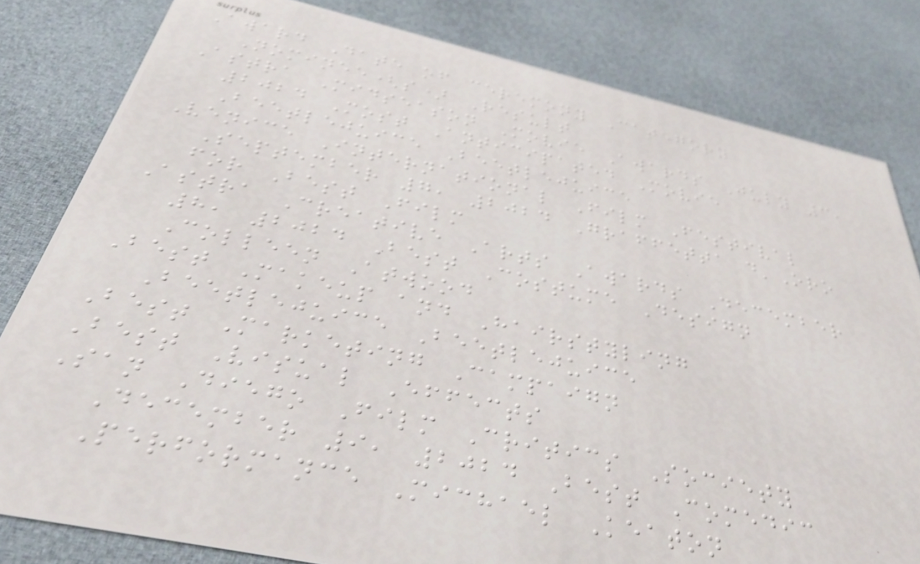Award Date of ceremony Category
Nominee(s) Result
Astra Midseason Movie Awards July 3,
2024 Most Anticipated Movie
Beetlejuice Beetlejuice
Venice International Film Festival
September 7, 2024 Graffetta d'Oro
for Best Film
Astra Creative Arts Awards December
8, 2024 Best Costume Design
Colleen Atwood
Best Makeup and Hairstyling
Beetlejuice Beetlejuice
Best Marketing Campaign
Best Visual Effects
San Diego Film Critics Society
December 9, 2024 Best Comedic
Performance Michael Keaton
